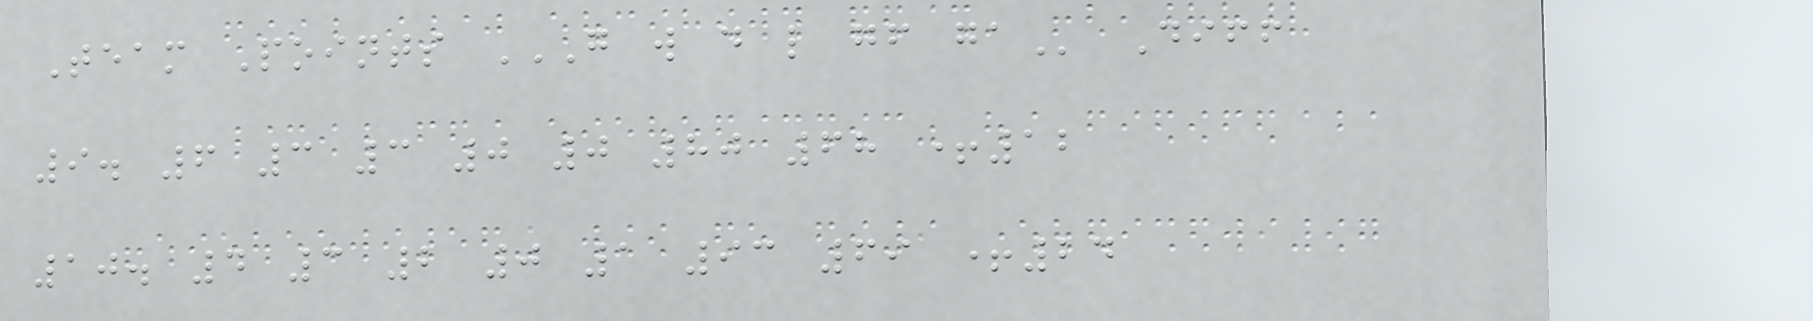Team Points G W D L GF GA Diff
9. 6 3 3 0 0 80 68 +12
10. 4 3 2 0 1 93 69 +24
